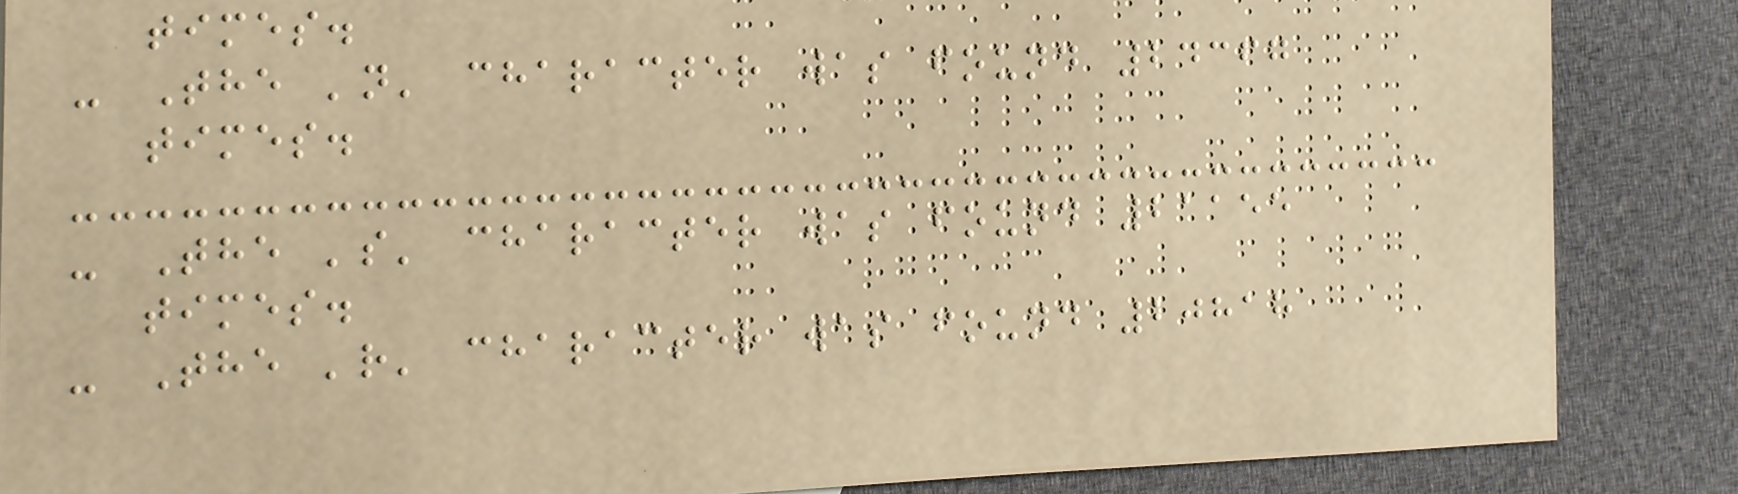times.
- The 'n' character was found 24367
times.
- The 's' character was found 21155
times.
- The 'r' character was found 20818
